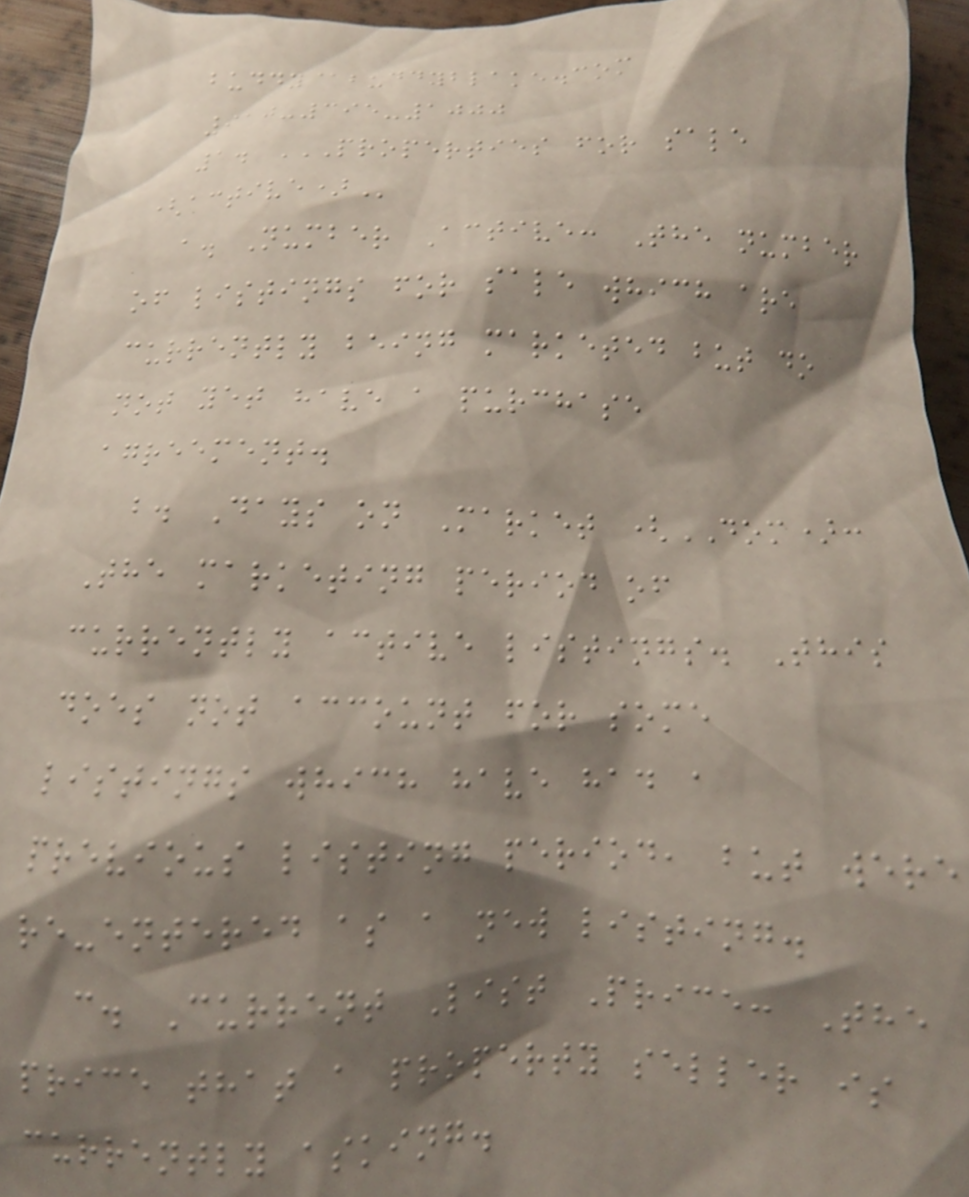buddy@buddyblake.com
910-395-1000
1. PROPERTIES FOR SALE
(ACTIVE)
a. Number Active: The number
of listings for sale which are
currently being marketed but do
not yet have a purchase
agreement.
b. Days on Market (DOM):
The marketing period of
currently active listings. This
does not account for some
listings which have had a
previous listing period, but were
re-entered as a new listing.
c. Current List Price: The
price that a property seller is
currently asking.
